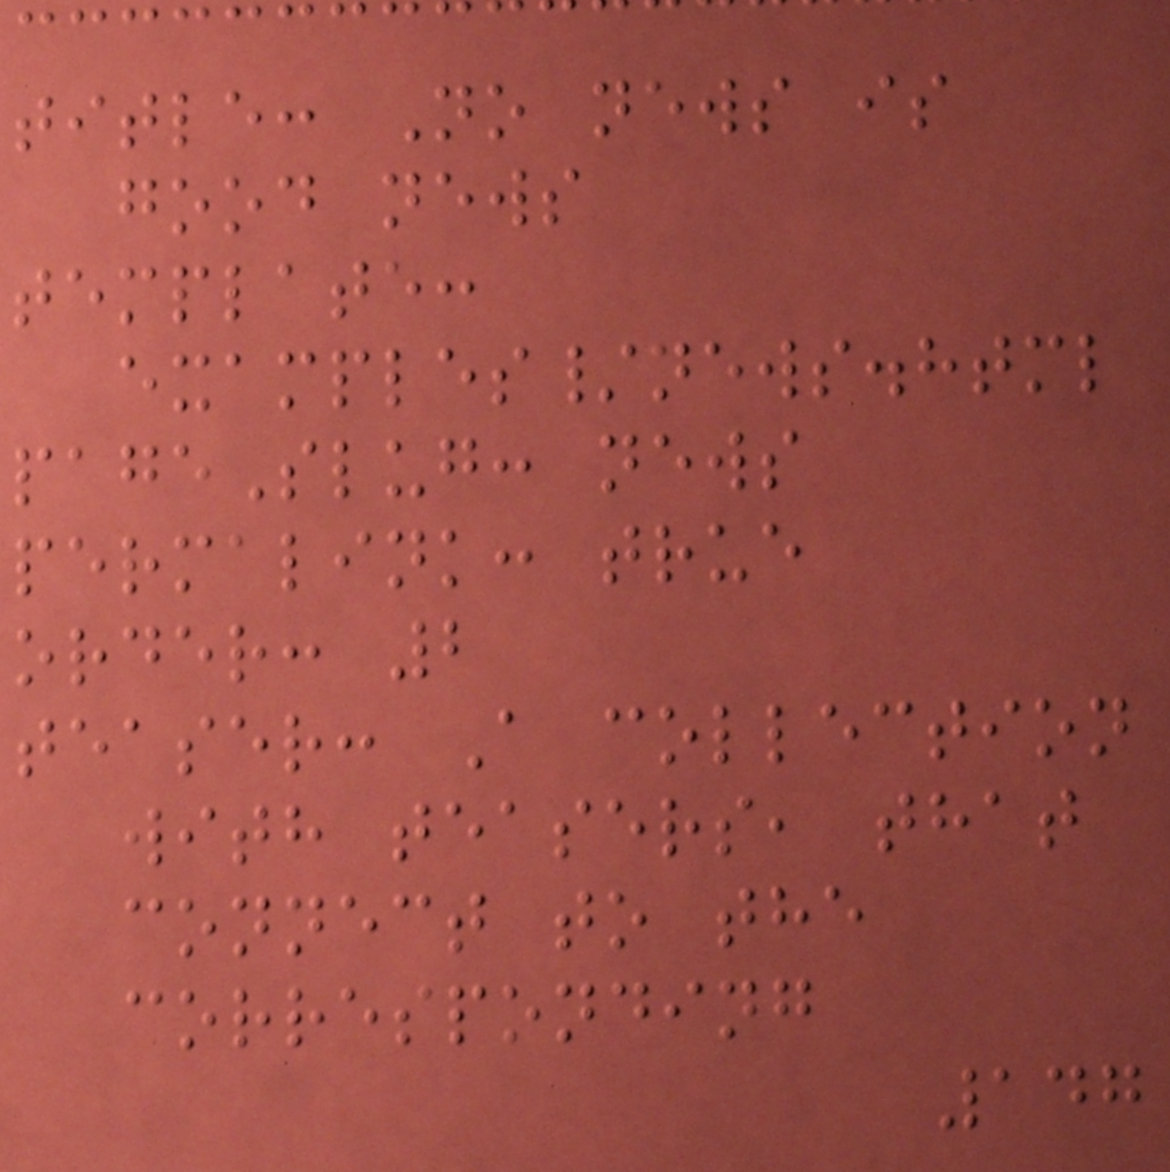title: No news is
good news
template:
examples/news.html
pageSlug: news
permalink: true
order: 2
teaser: A collection
with teasers, that
connect to the
corresponding
147
